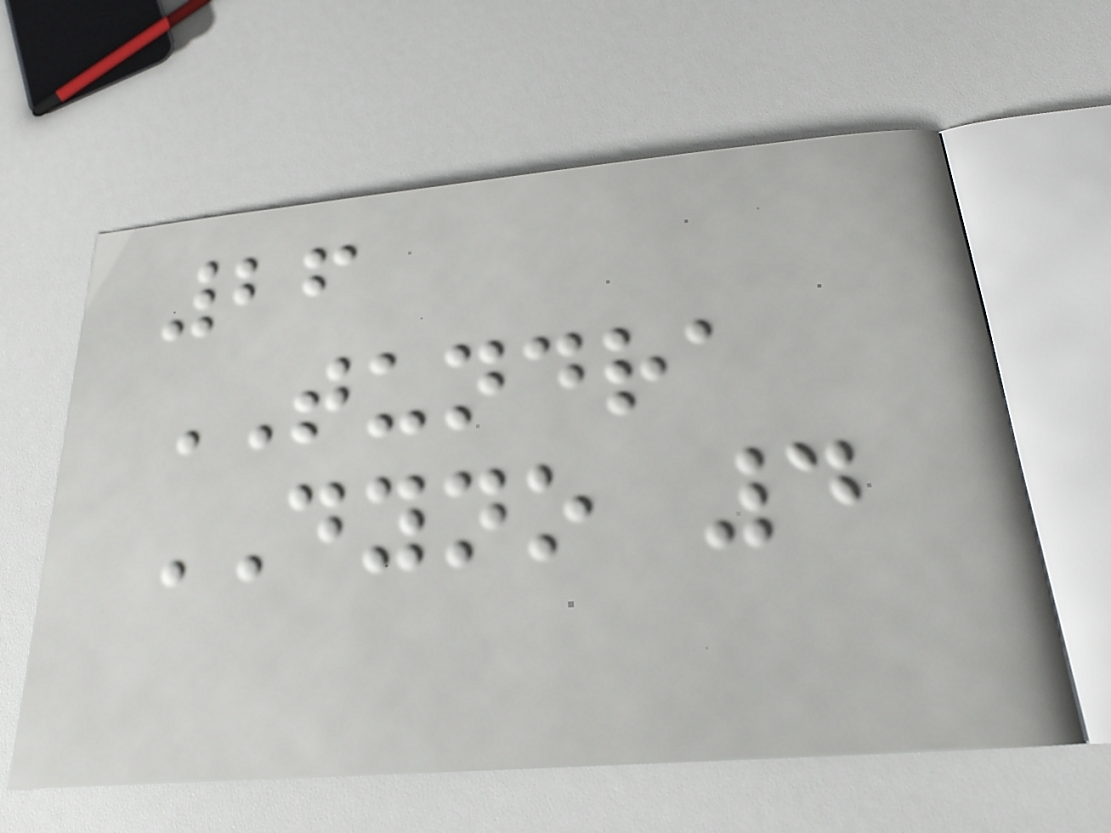26
TUNDRA
DYNO 4
